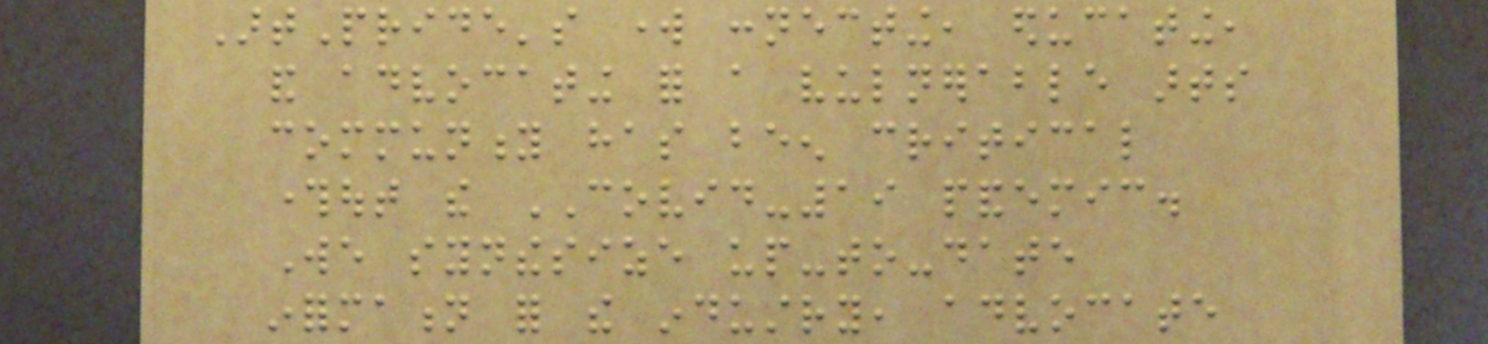ArtPride's work connecting, educating,
and advocating for a vulnerable arts
community has been critical
throughout the COVID-19 pandemic.
We synthesize up-to-date
information for the industry, advocate
